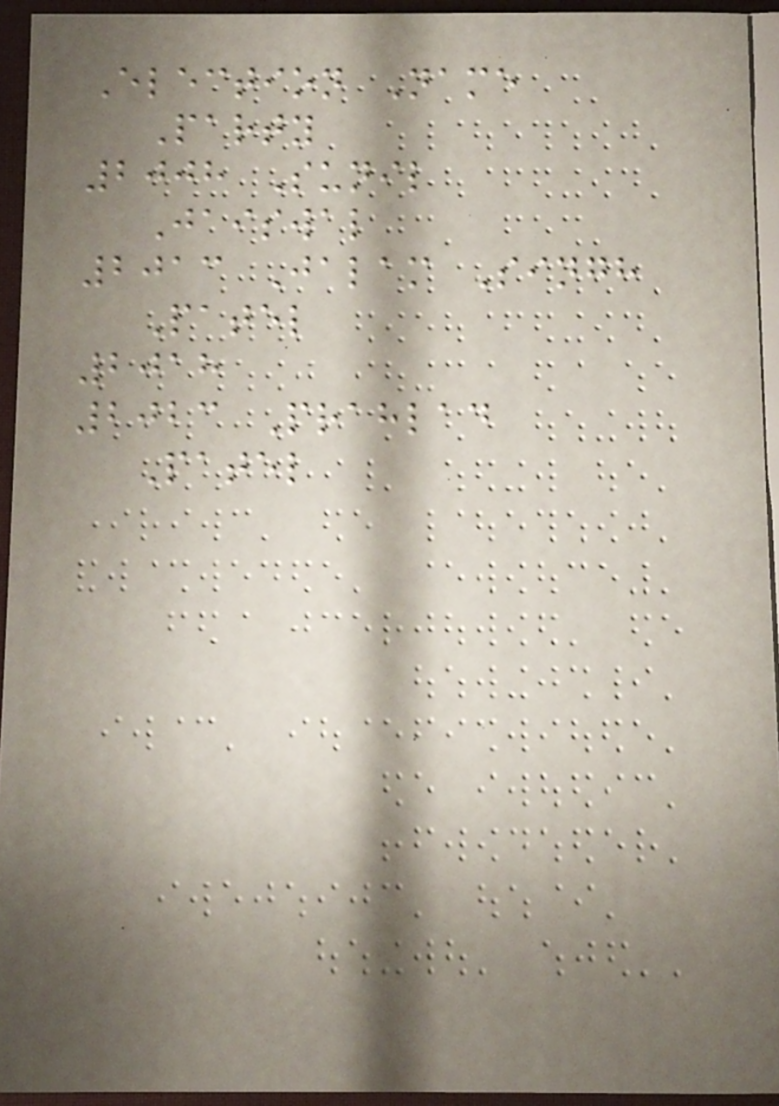Election Name
Party
2008 Sunil
Jaiswal
2013 Jalam Singh
Patel
2018
2023 Prahlad
Patel
